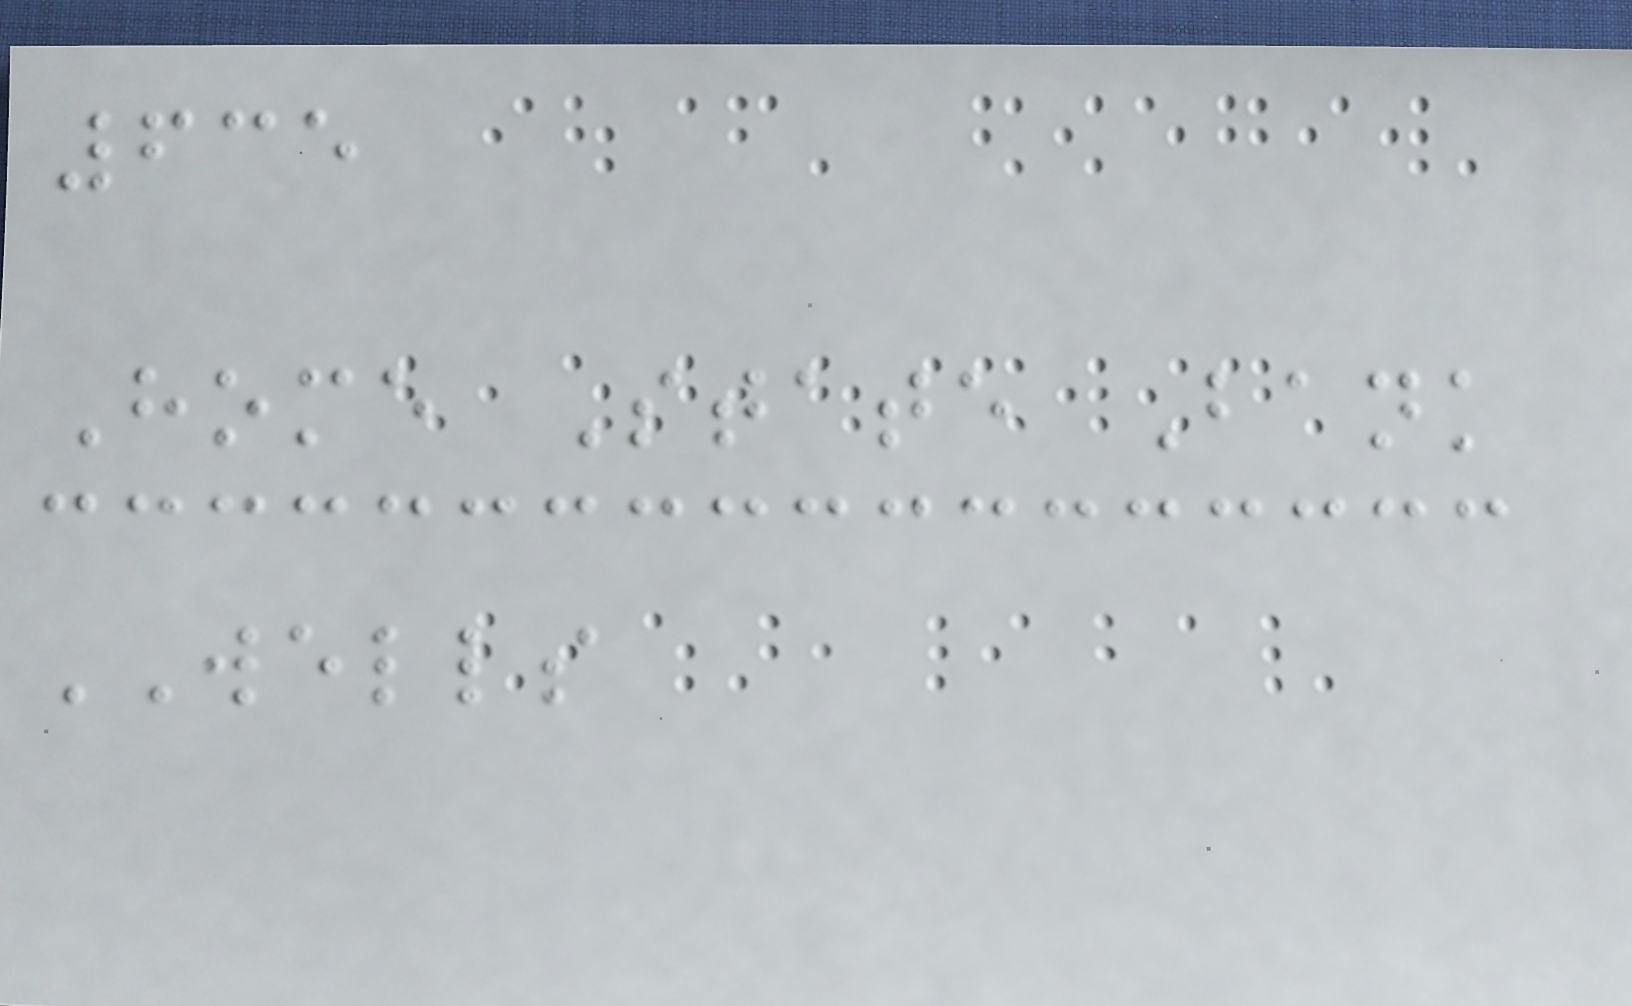635
Home State Bank
WELLS
